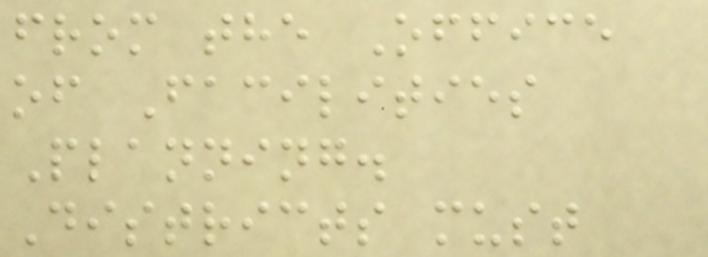from the Office
of Facilities
Planning.
Districts must
